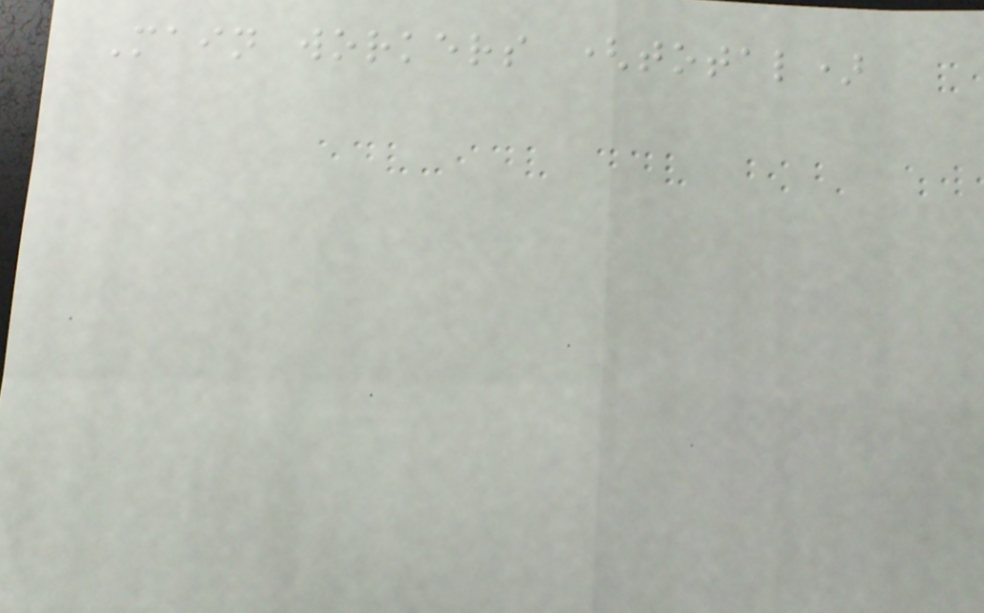Main workers (total)
